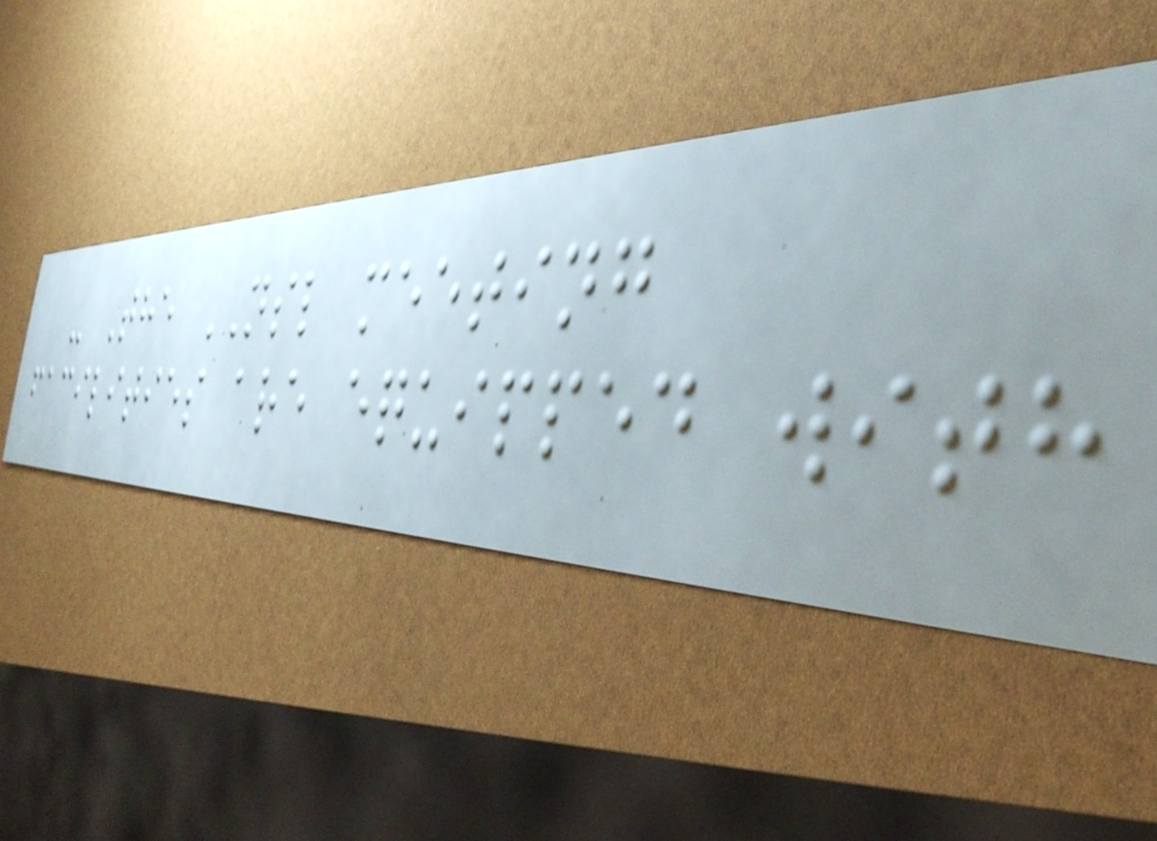- The NSL meeting
facilities are equipped with
